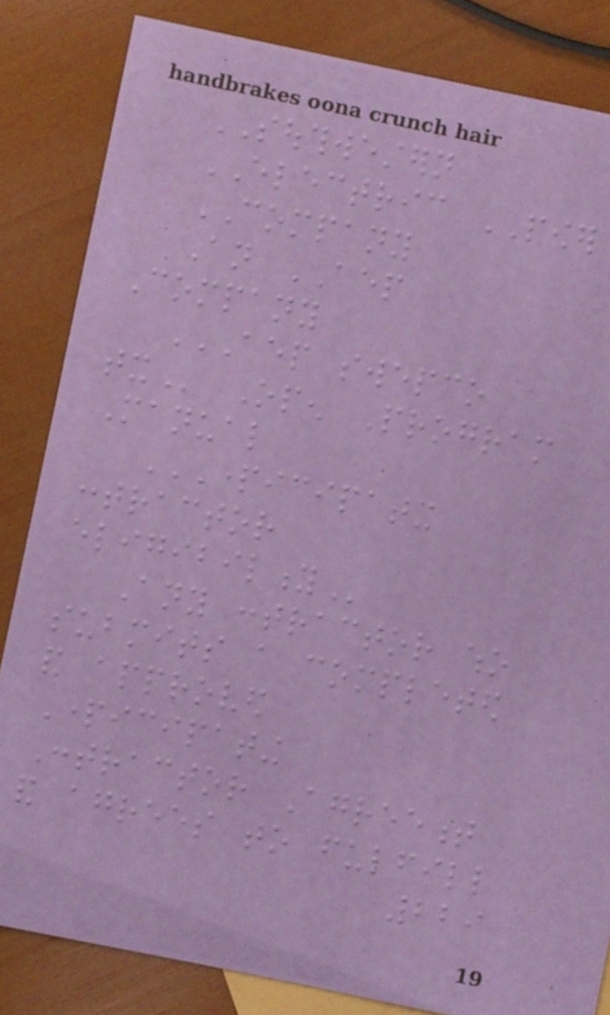SOUTHWESTERN
ELECTRIC POWER
COMPANY
An AEP
Company
AEP SWEPCO
TX Open Program
Manual
PARTICIPATING
CONTRACTOR
ELIGIBILITY
Any contractor who
submits a completed
and approved
Participating
Contractor Agreement
and agrees to fulfill
229
